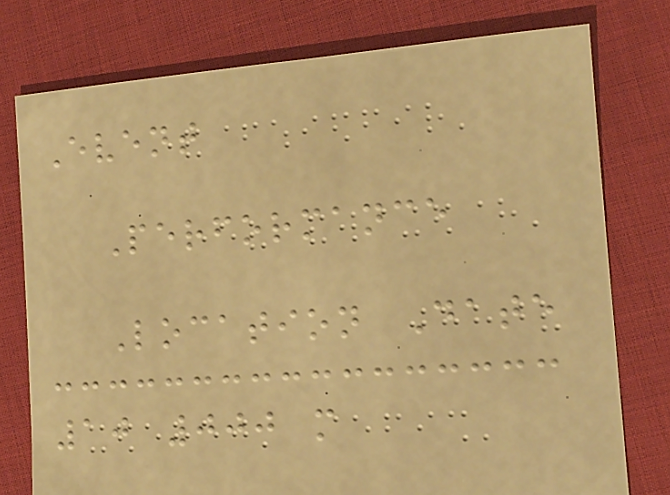Event
Performance
Location Date
10 000 m
